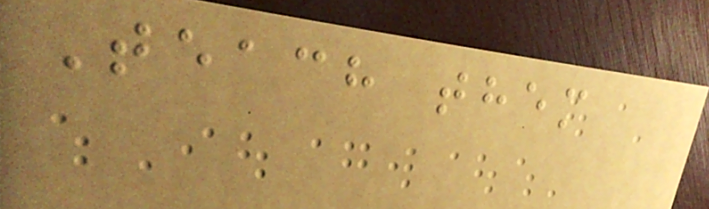Teach them
